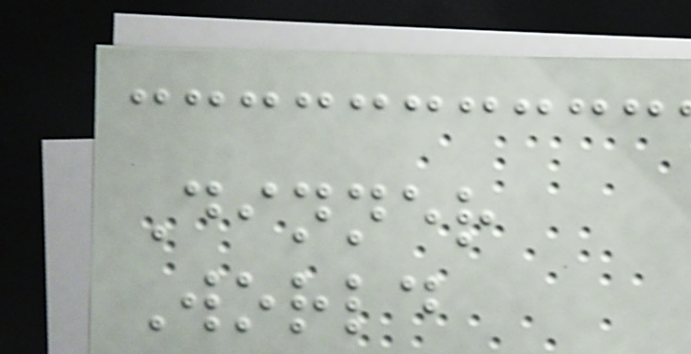Dinner
World
